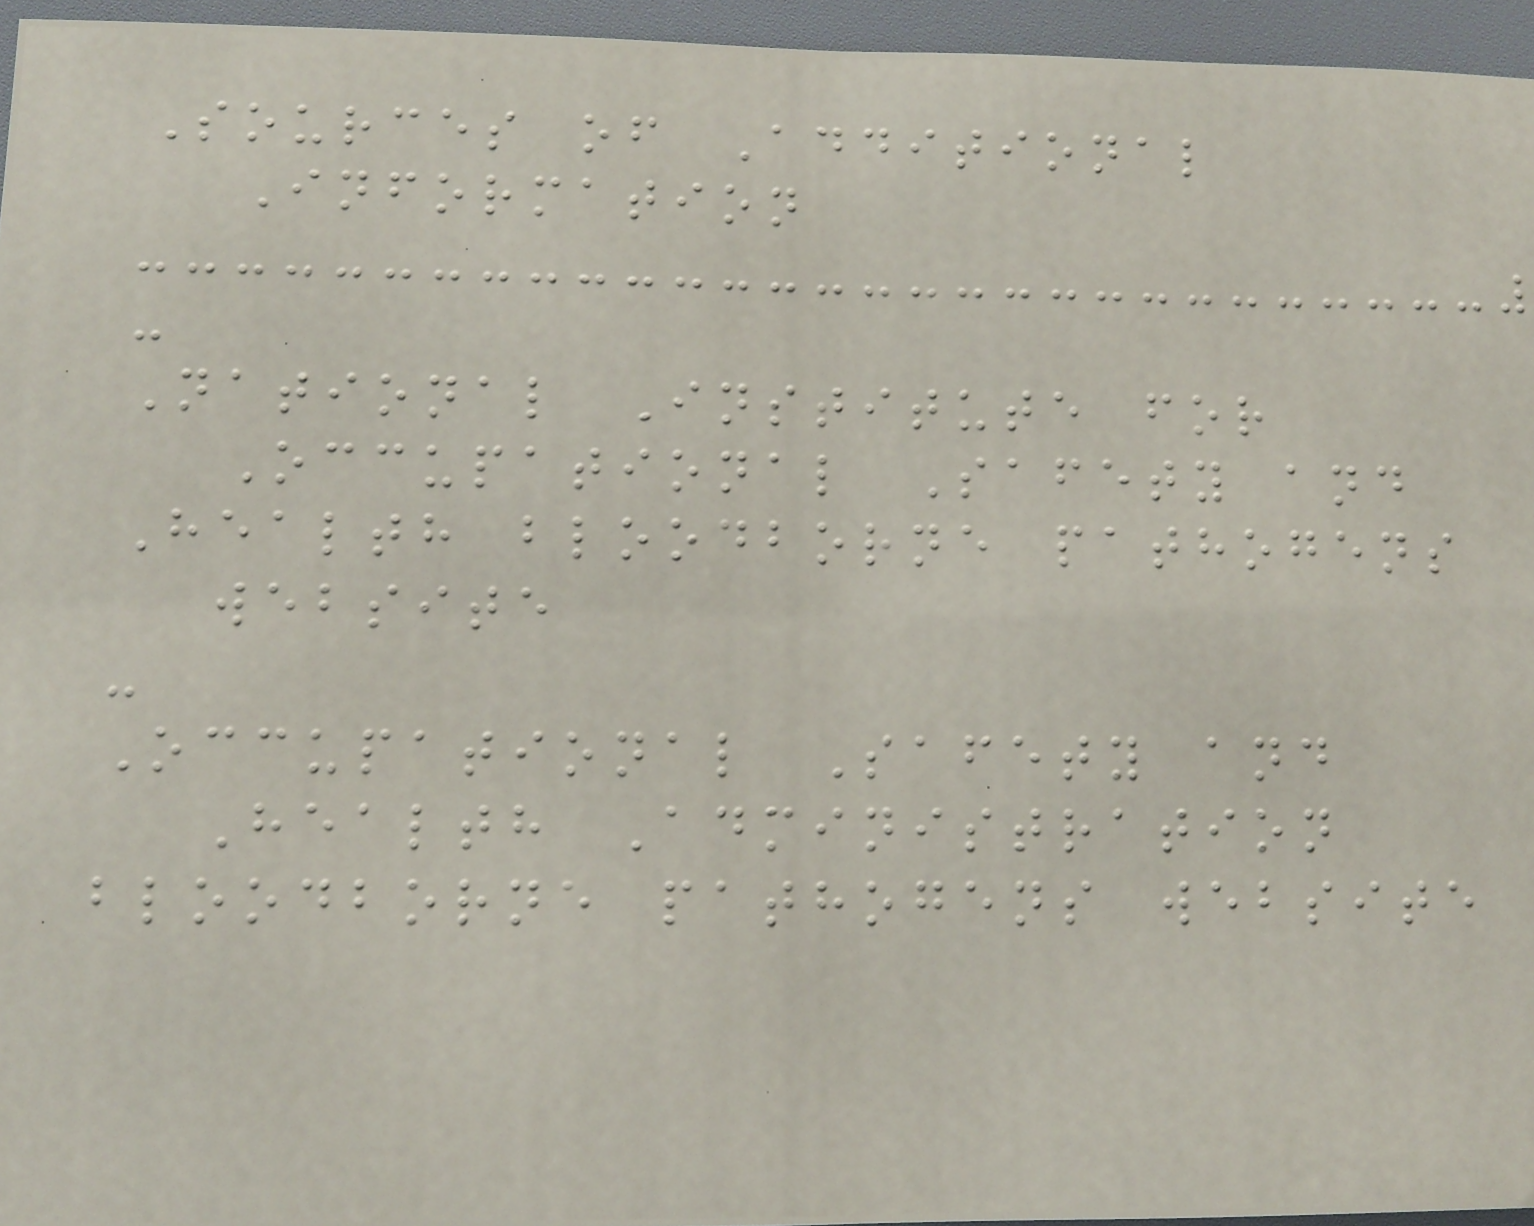Sources of Additional
Information
-
National Institute for
Occupational Safety and
Health bloodborne pathogens
website
-
Occupational Safety and
Health Administration
bloodborne pathogens website
